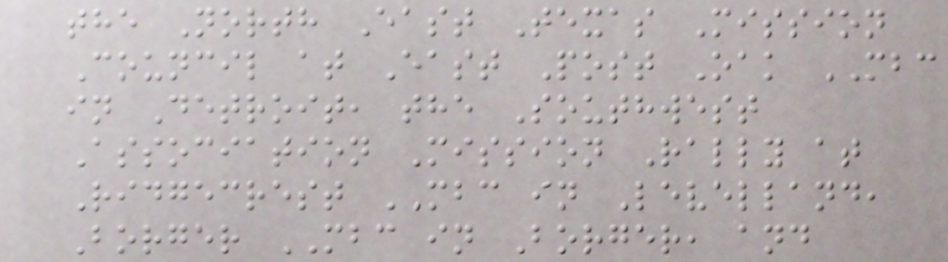the North East Texas Mission
Council at East Post Oak MBC
in Detroit, the Southwest
Association Mission Rally at
Ridgecrest MBC in Levelland,
Borger MBC in Borger, and
